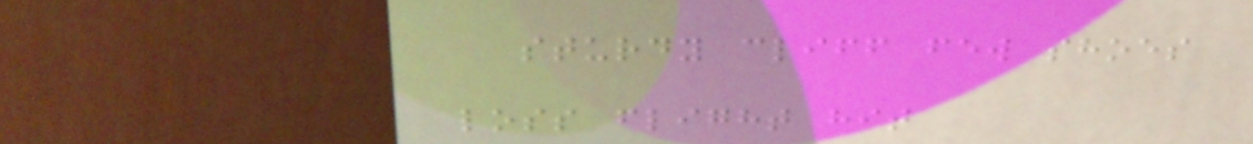sturdy cliff few shoes
loss flight hit
